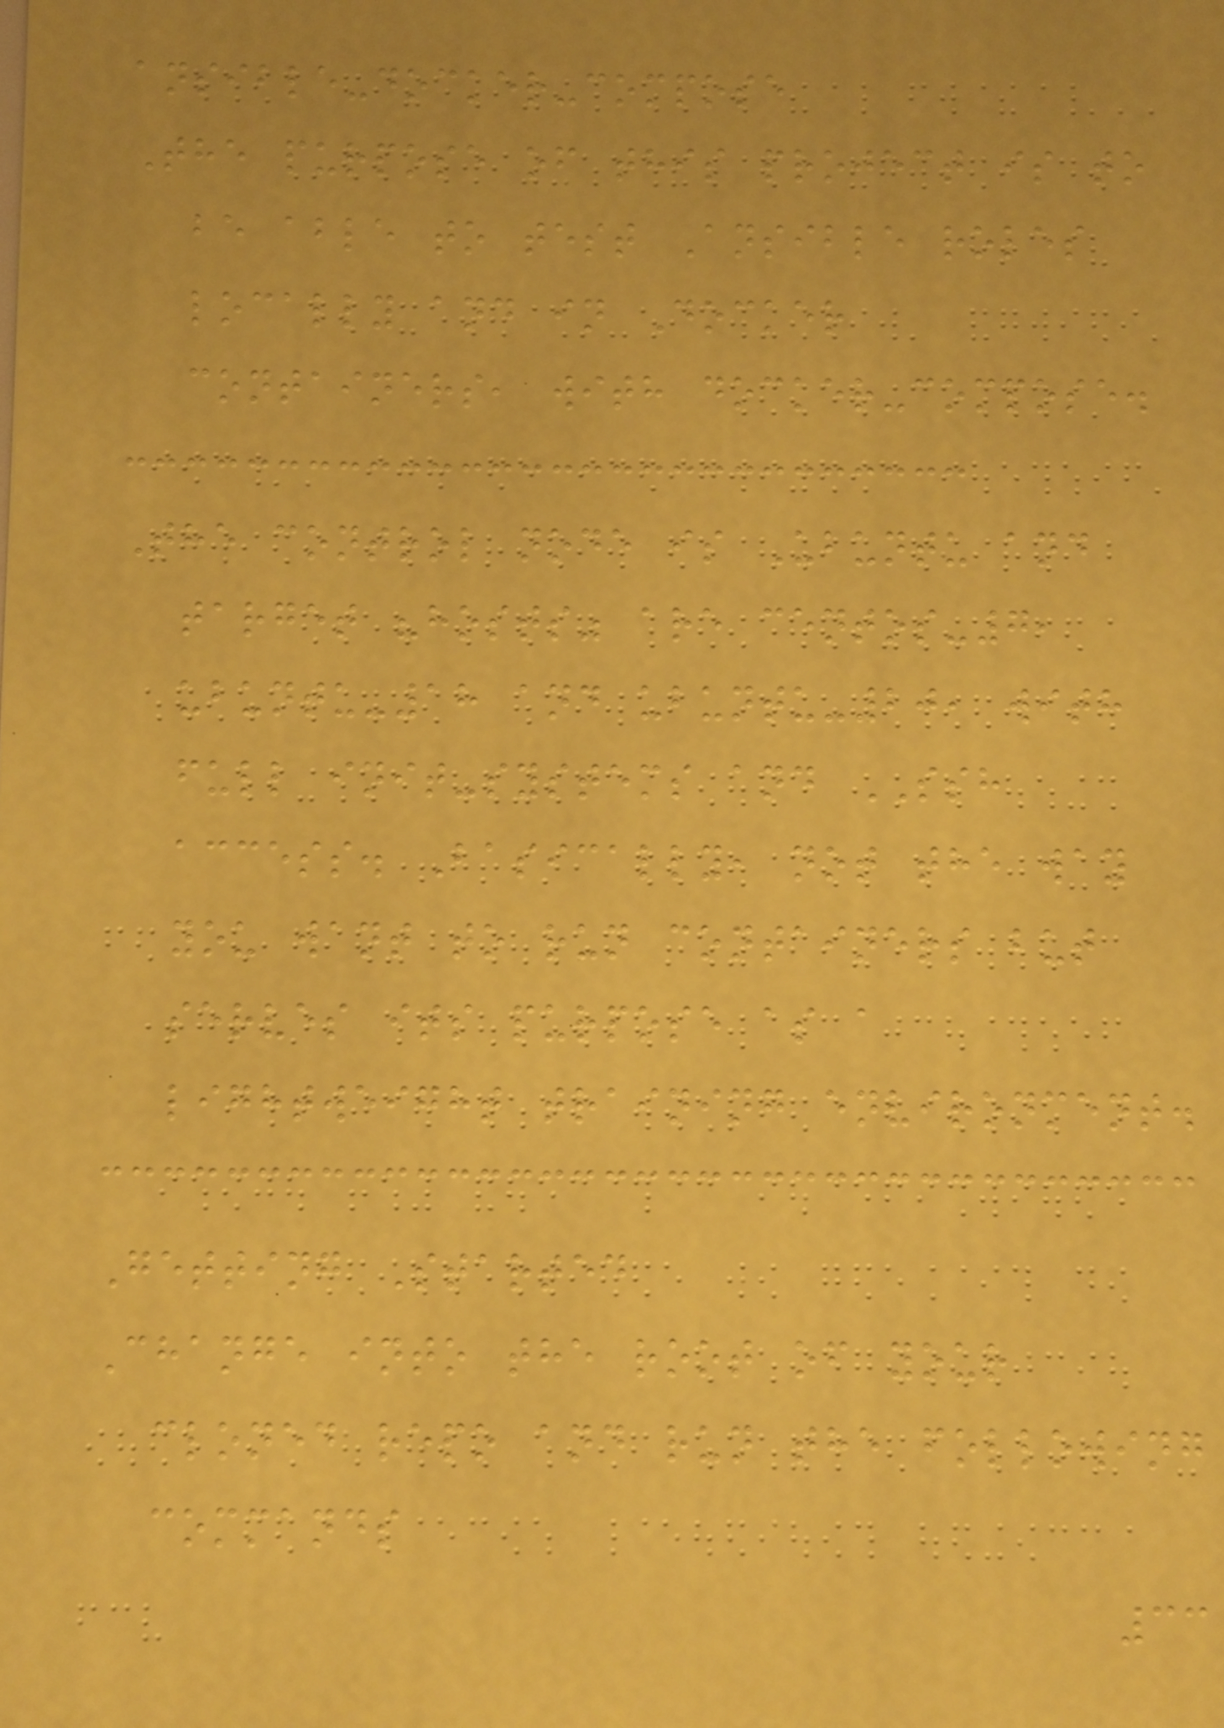ansible-docker-compose
The purpose of this project is to
be able to test Ansible roles
locally and in Docker
containers, with docker-compose.
The control node is Ubuntu and
target "hosts" are centos-7,
ubuntu-18 and ubuntu-20, with
full init-systems and SSH
access. Basically, not the way
you want to run containers but
serves its purpose as a
lightweight training environment.
Getting Started
Change into the root of your
cloned repo and run the following
commands
33
